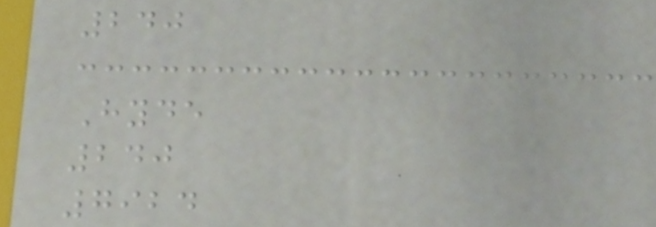240
Hyde
240
7924
